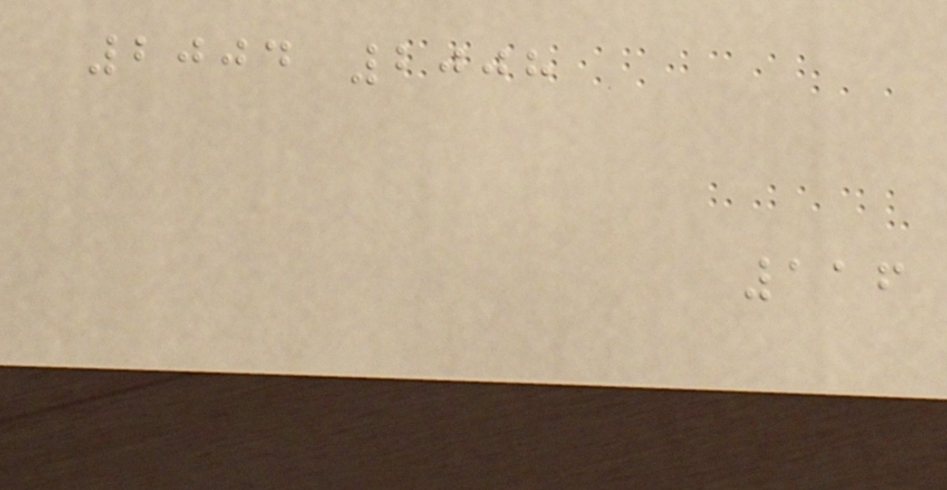2004 2008
116
